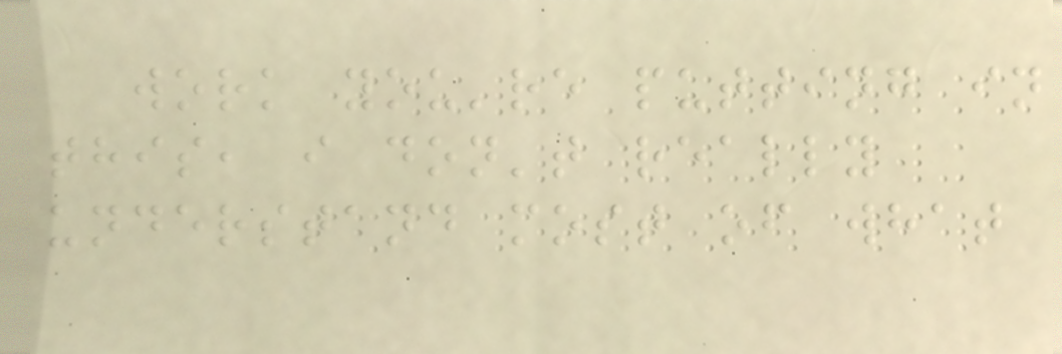work you're putting in
this, i don't really
understand most of what
